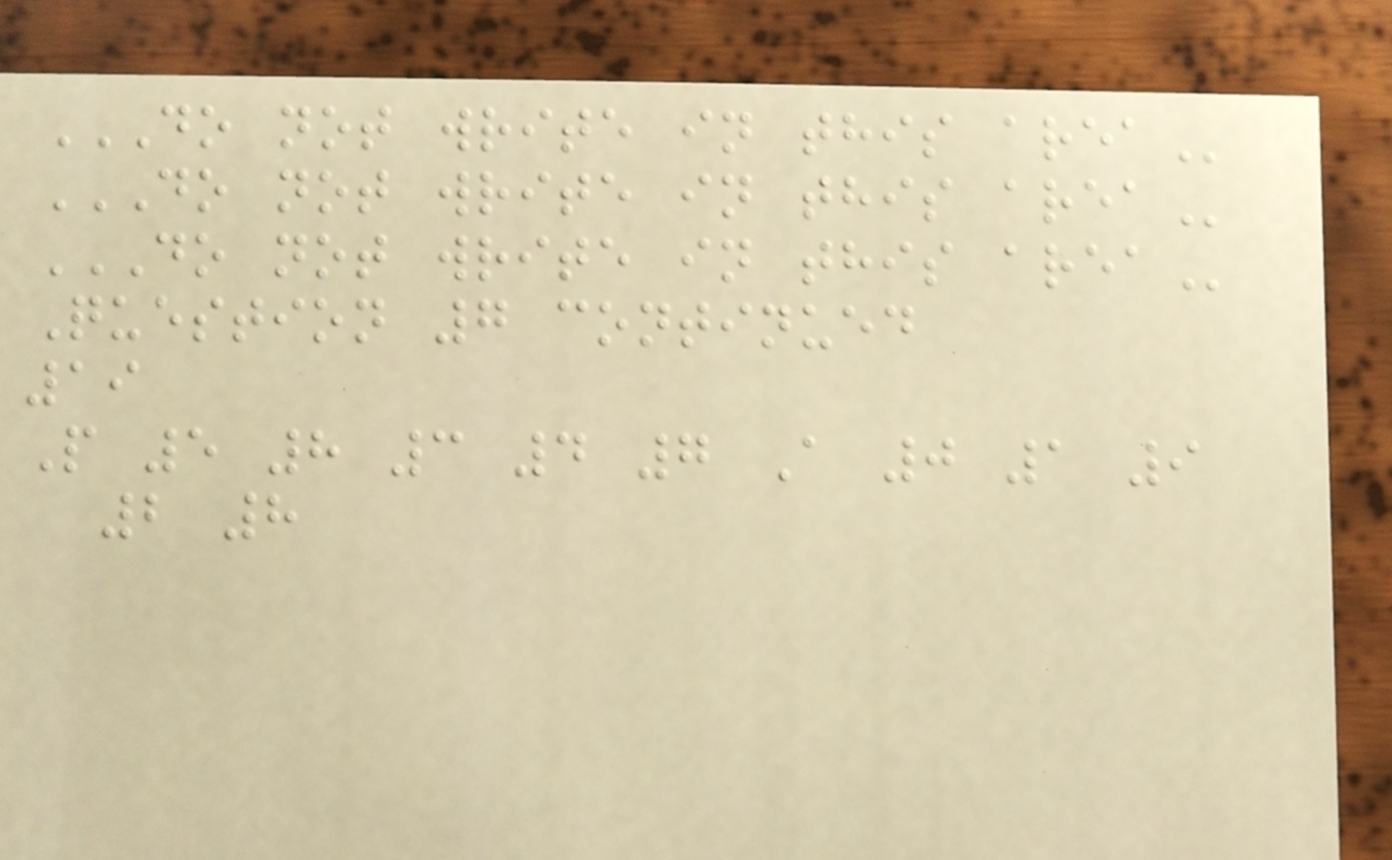DO NOT WRITE IN THIS AREA
DO NOT WRITE IN THIS AREA
DO NOT WRITE IN THIS AREA
Question 7 continued
19
P 5 8 3 4 7 A 0 1 9
2 8
